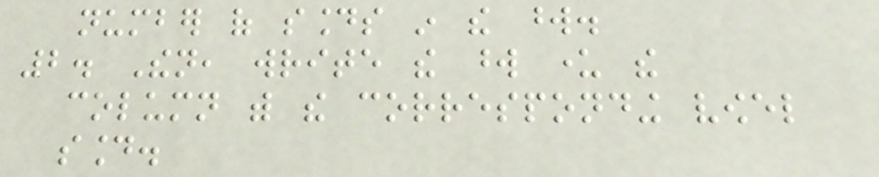number of sounds in the word.
2. Then, write the word under the
column with the corresponding vowel
sound.
